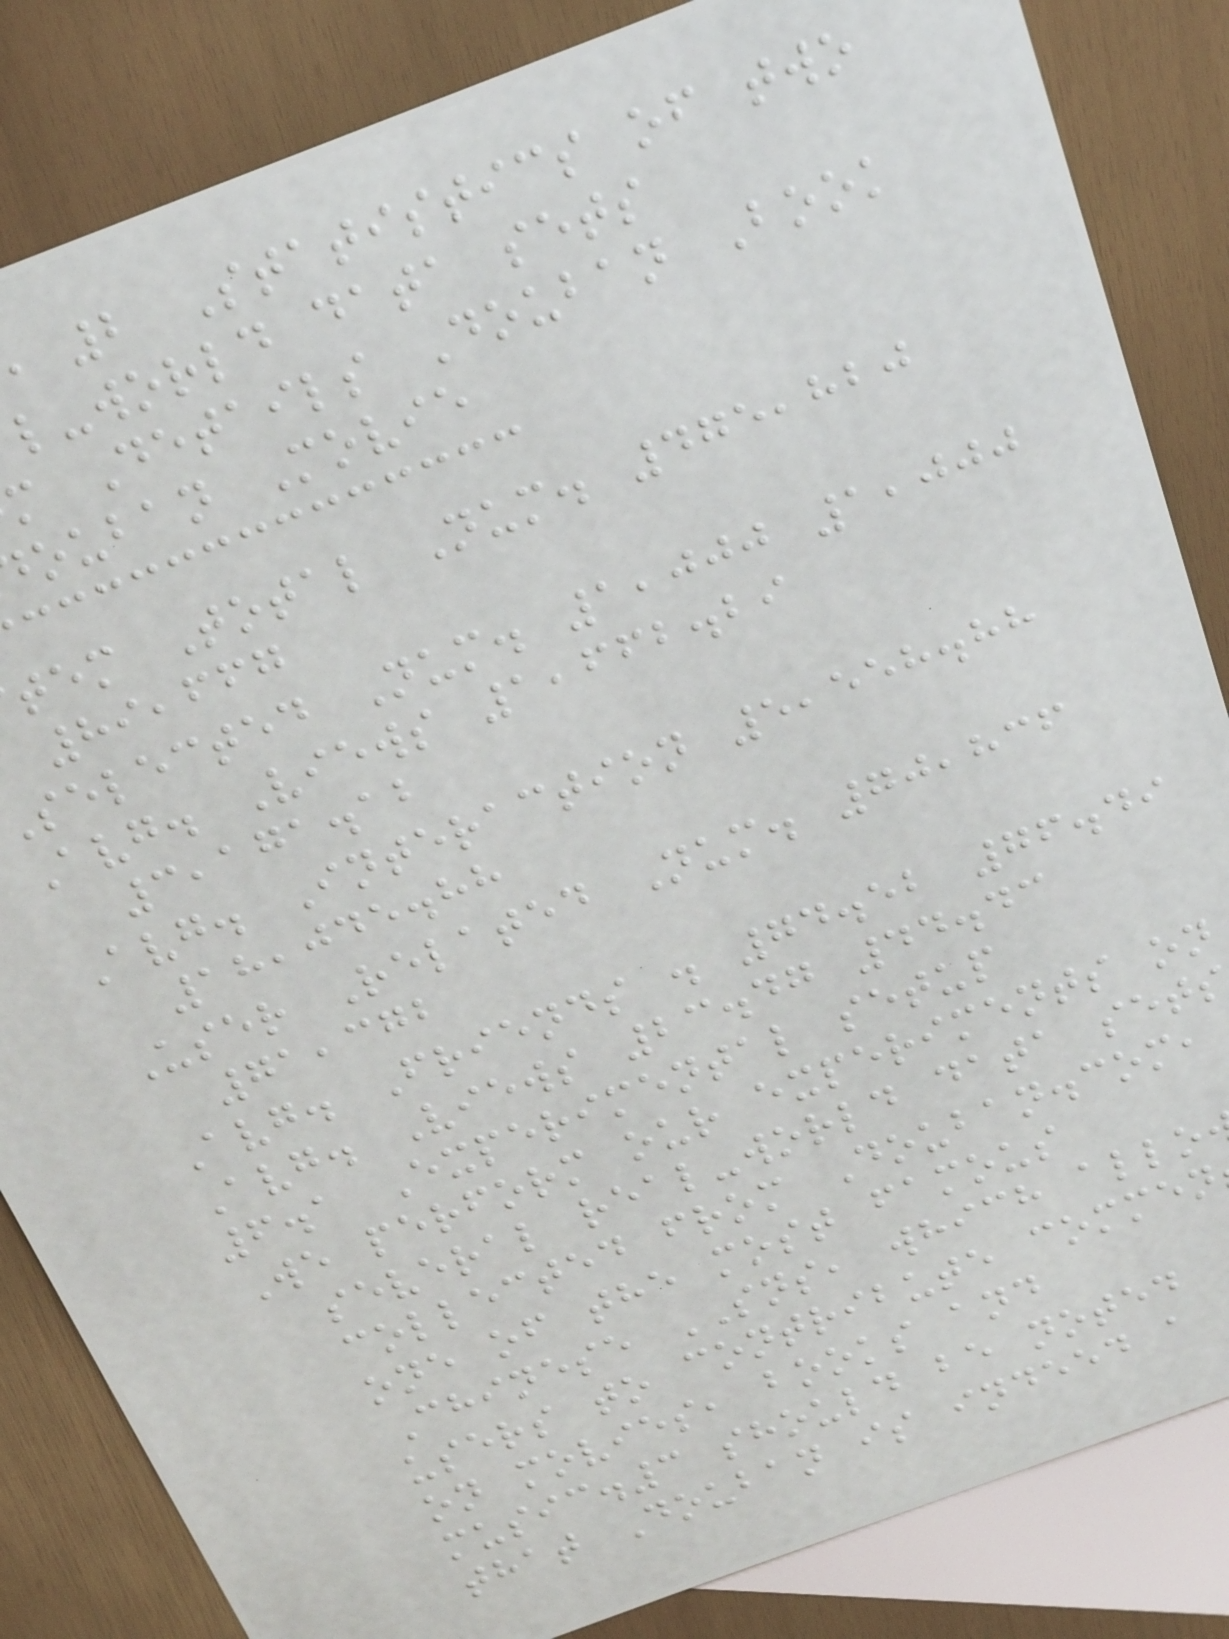2 Statistics of two
l-world data sets
m Details Douban Book
ouban Movie
tem Total Num. 475,820
89,667
selected Num. 1,000 1,000
Avg. Views 1,662.29
3,171.12
Avg. Interaction 5,558.88
18,045.88
User Related Num. 70,836
71,372
Avg. Friends . 74.52 76.49
Avg. Views 23.47 44.43
6.1 Experimental setup
We perform our experiments on
several real-world data sets
collected from Douban.com,
one of the most famous
Chinese SNS, which allo
users to contribute commen
on movies, books and
music.3 should be noted
that Douban is indeed a
